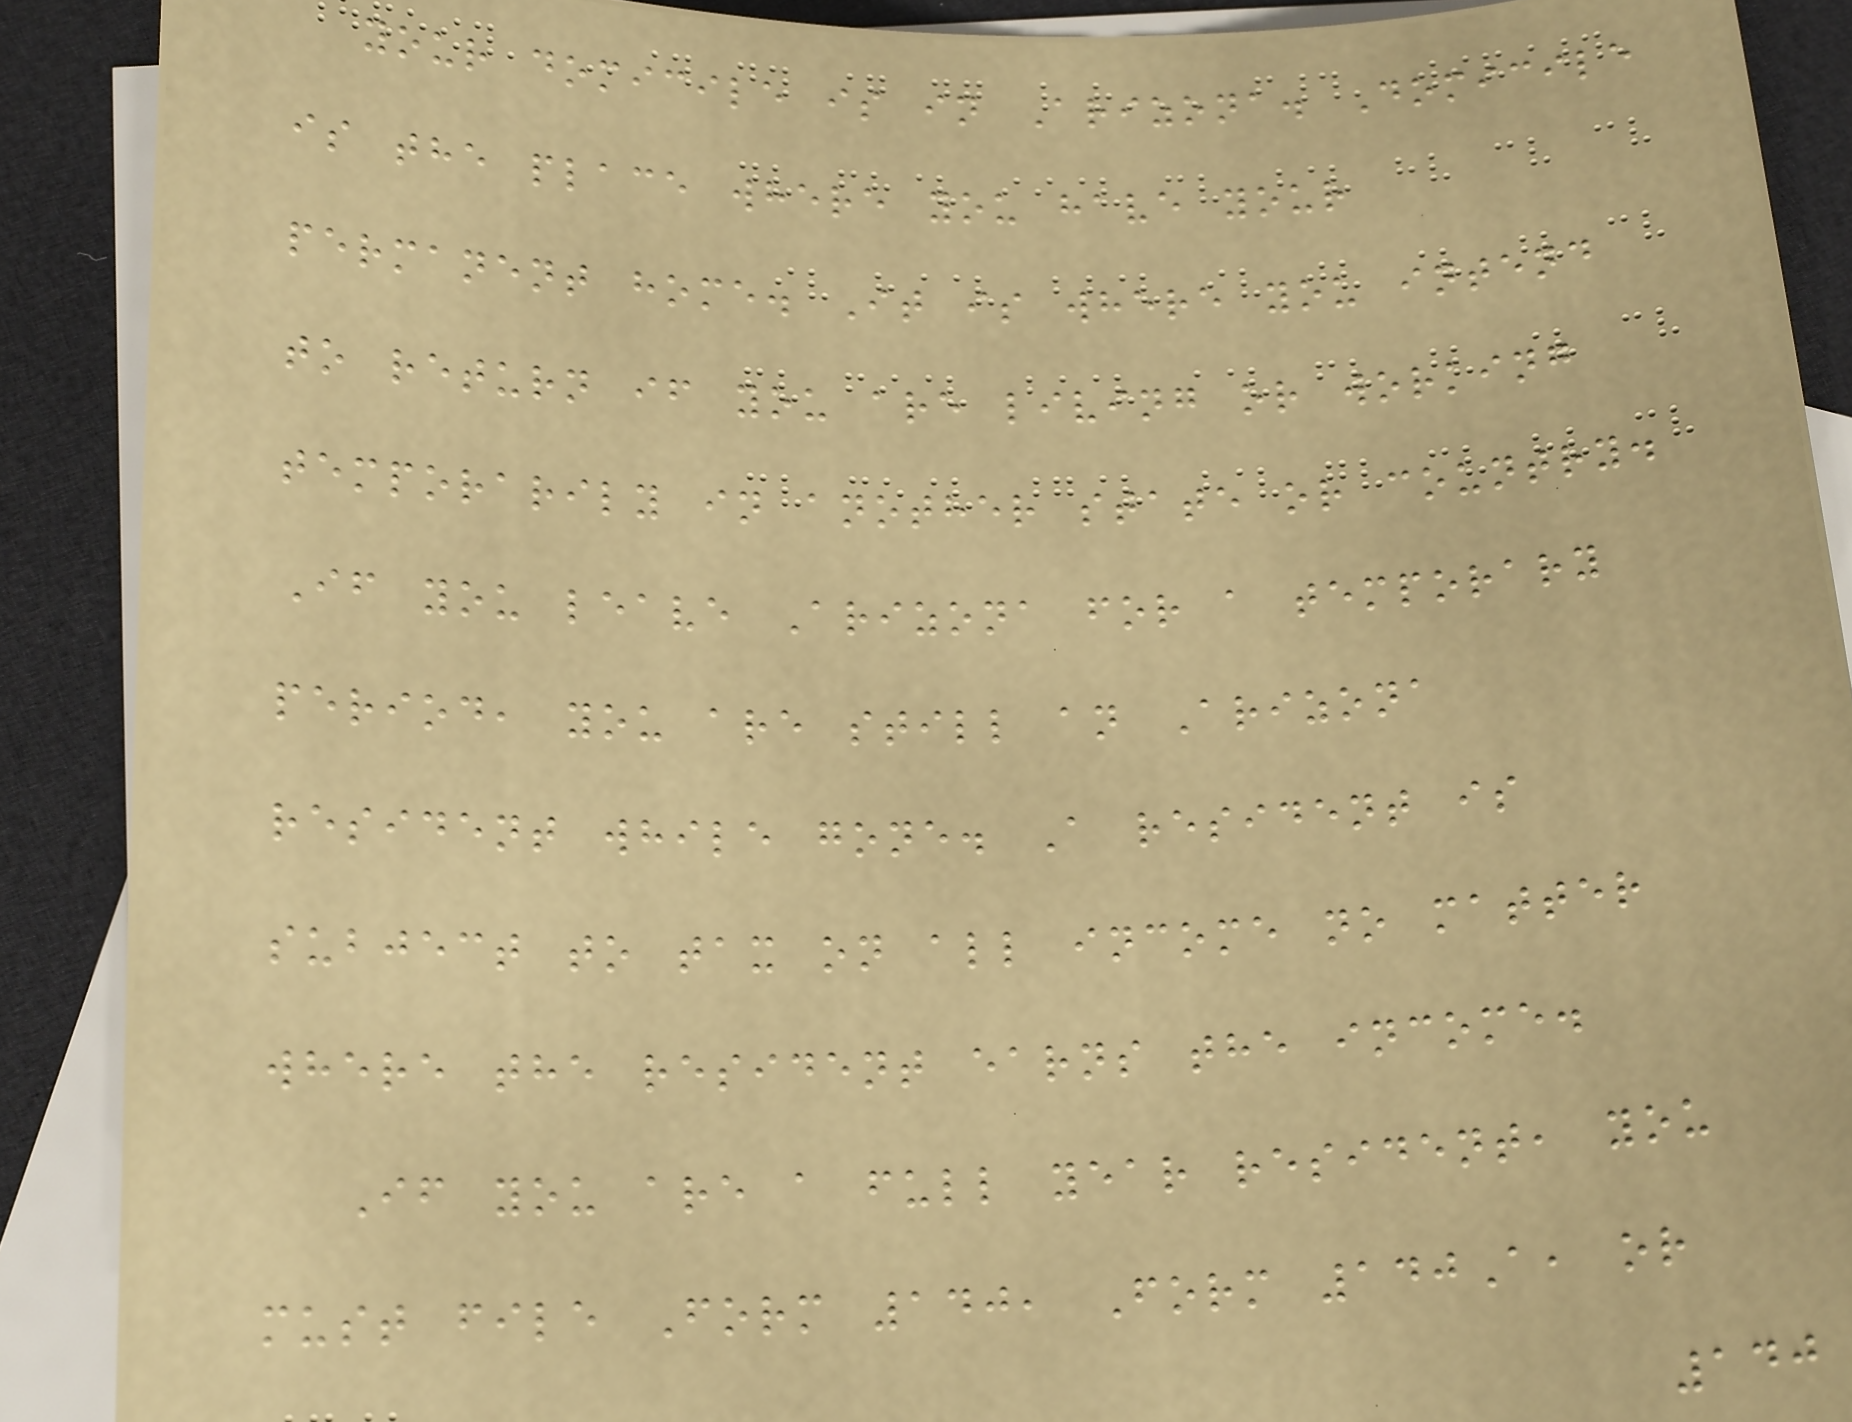your domicile is in Arizona. Domicile
is the place where you have your
permanent home. It is where you intend
to return if you are living or working
temporarily in another state or country.
If you leave Arizona for a temporary
period, you are still an Arizona
resident while gone. A resident is
subject to tax on all income no matter
where the resident earns the income.
If you are a full year resident, you
must file Form 140, Form 140A, or
140
